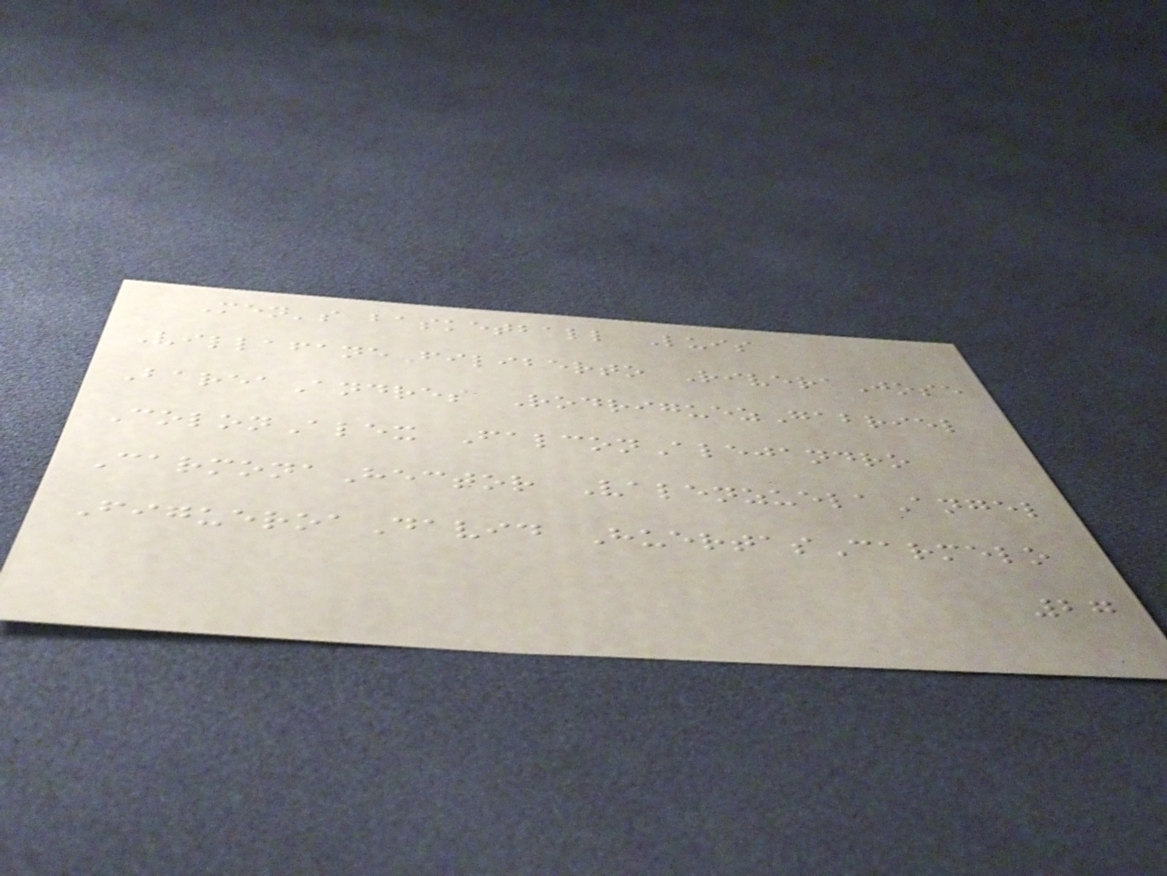Men's basketball Luis
VillafaneFiliberto RiveraJose
BareaAndres RodriguezGabriel
ColonAlex FalconAlejandro
CarmonaHector ValenzuelaAngel
FigueroaDavid HuertasCarmelo
27
